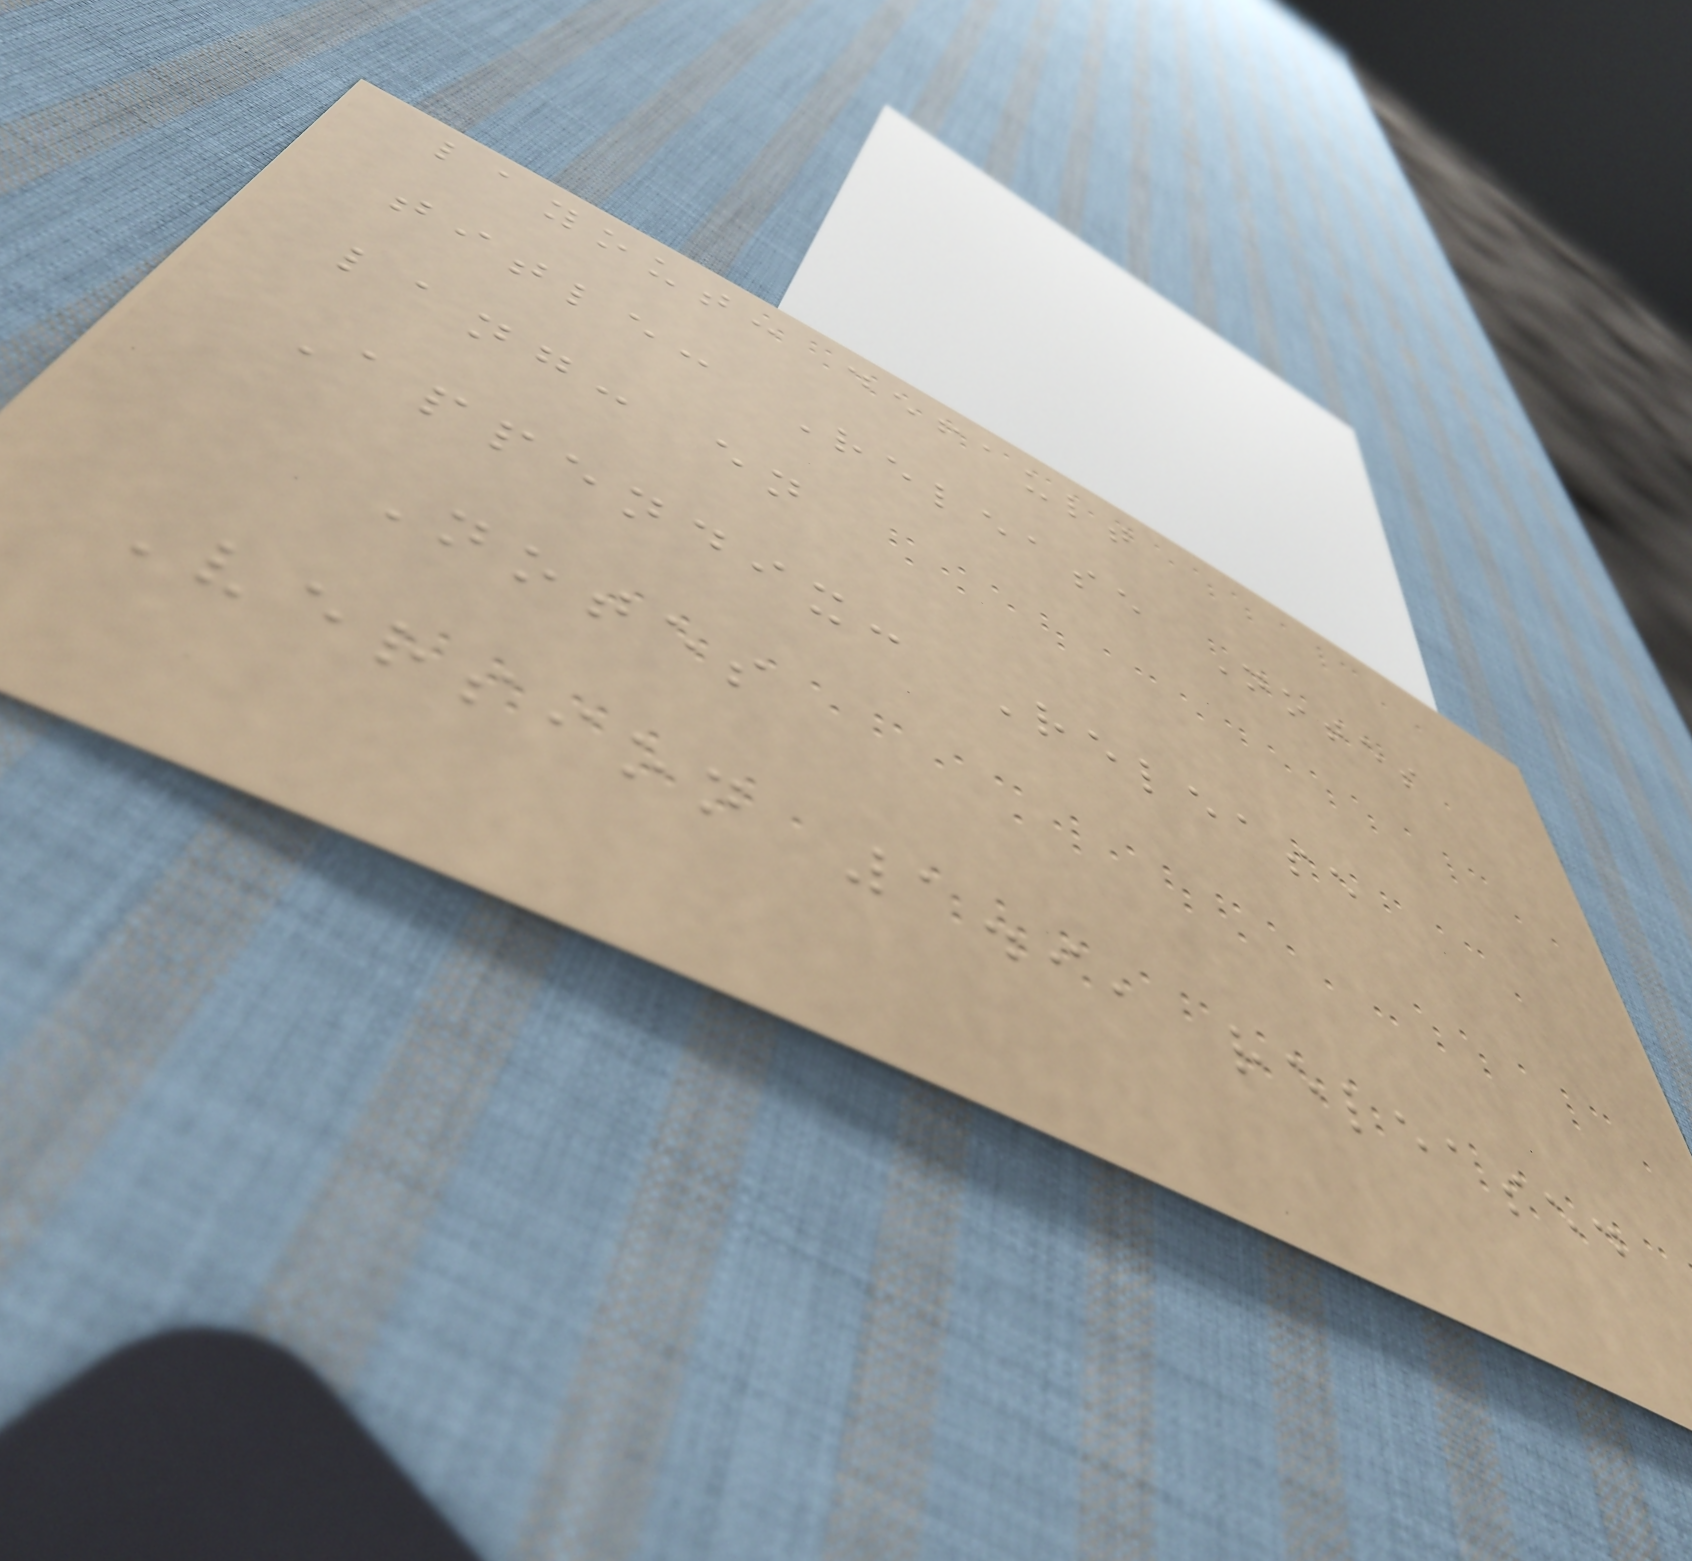layout: default
title: Release Notes
lang: en
Appendix: Release
Notes
Version 1.9, released
